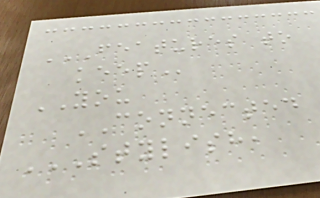FEATURES TO
KEEP
YOU
CONNECTED
STYLISH,
